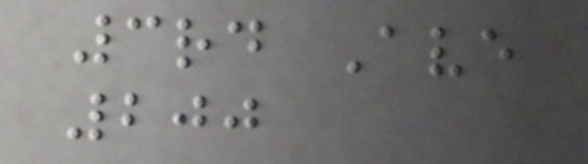3rd Ave
200
